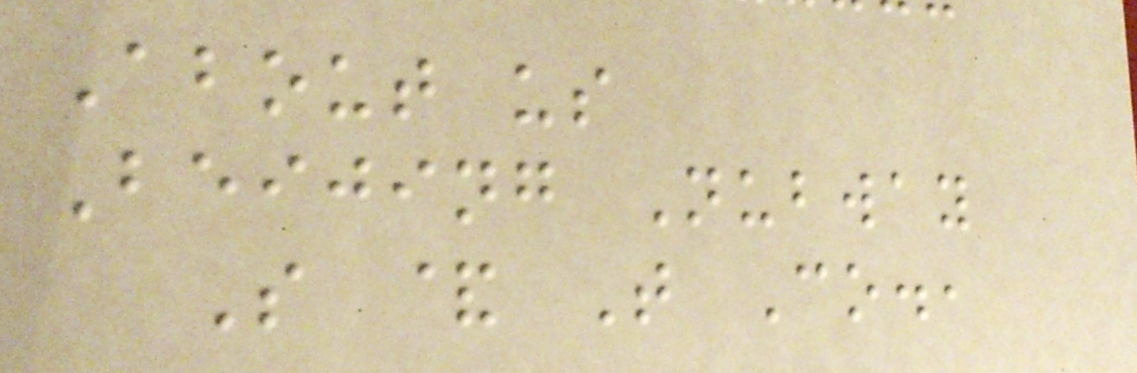About us
Beijing Nubway
S & T Co.,
